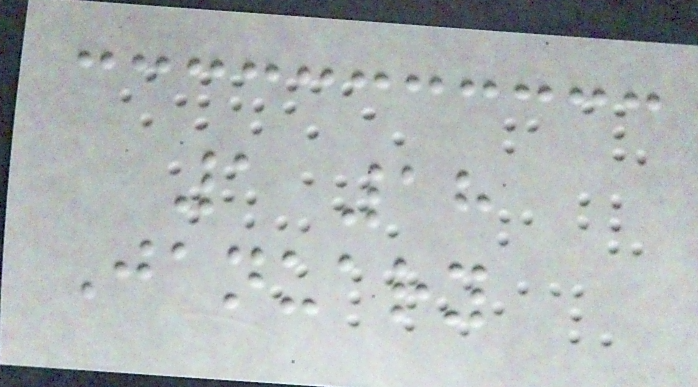1 18
January
